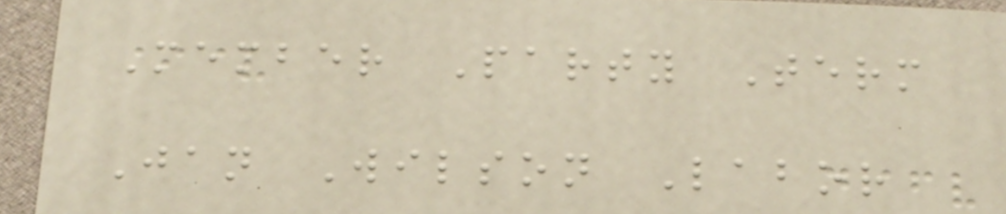Member Party Term
Jan Wilson Labor
